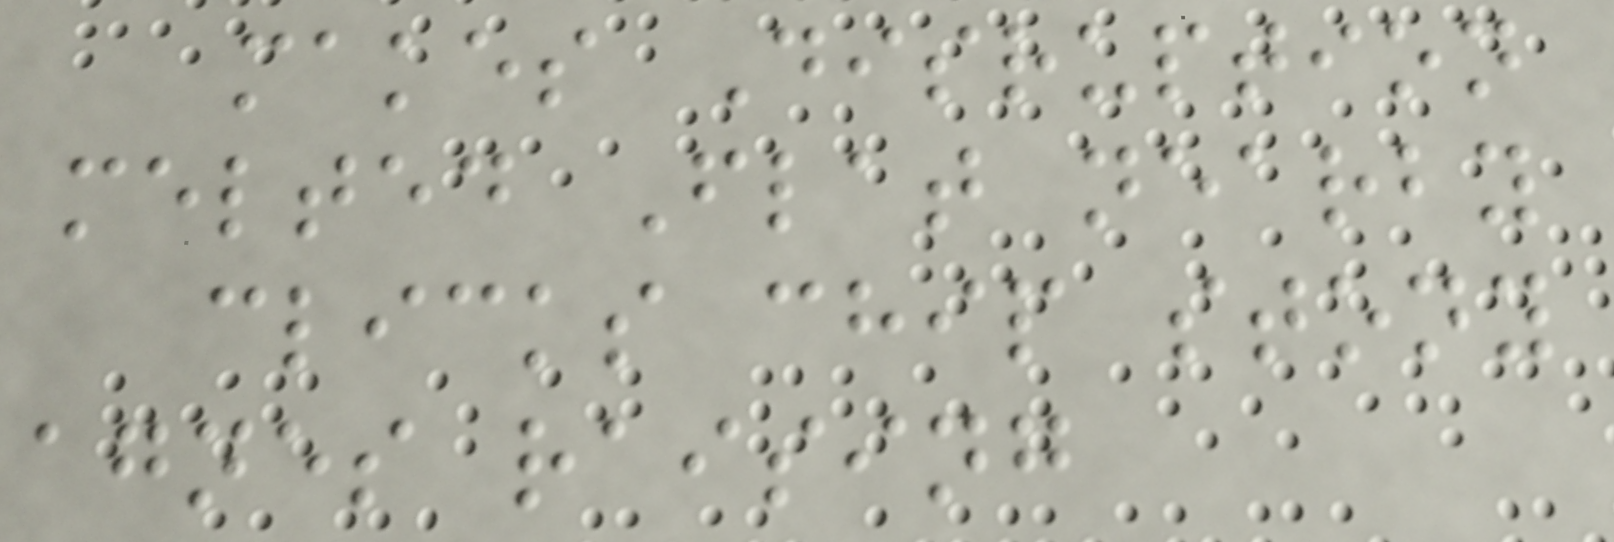makes Disruption
melted Flat nearby
clicks chip stony
agnes raising
